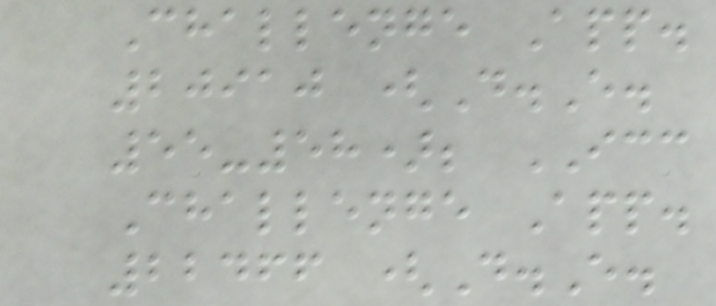Challenge App.
20910 (D.E.
55-58); ICC
Challenge App.
22466 (D.E.
